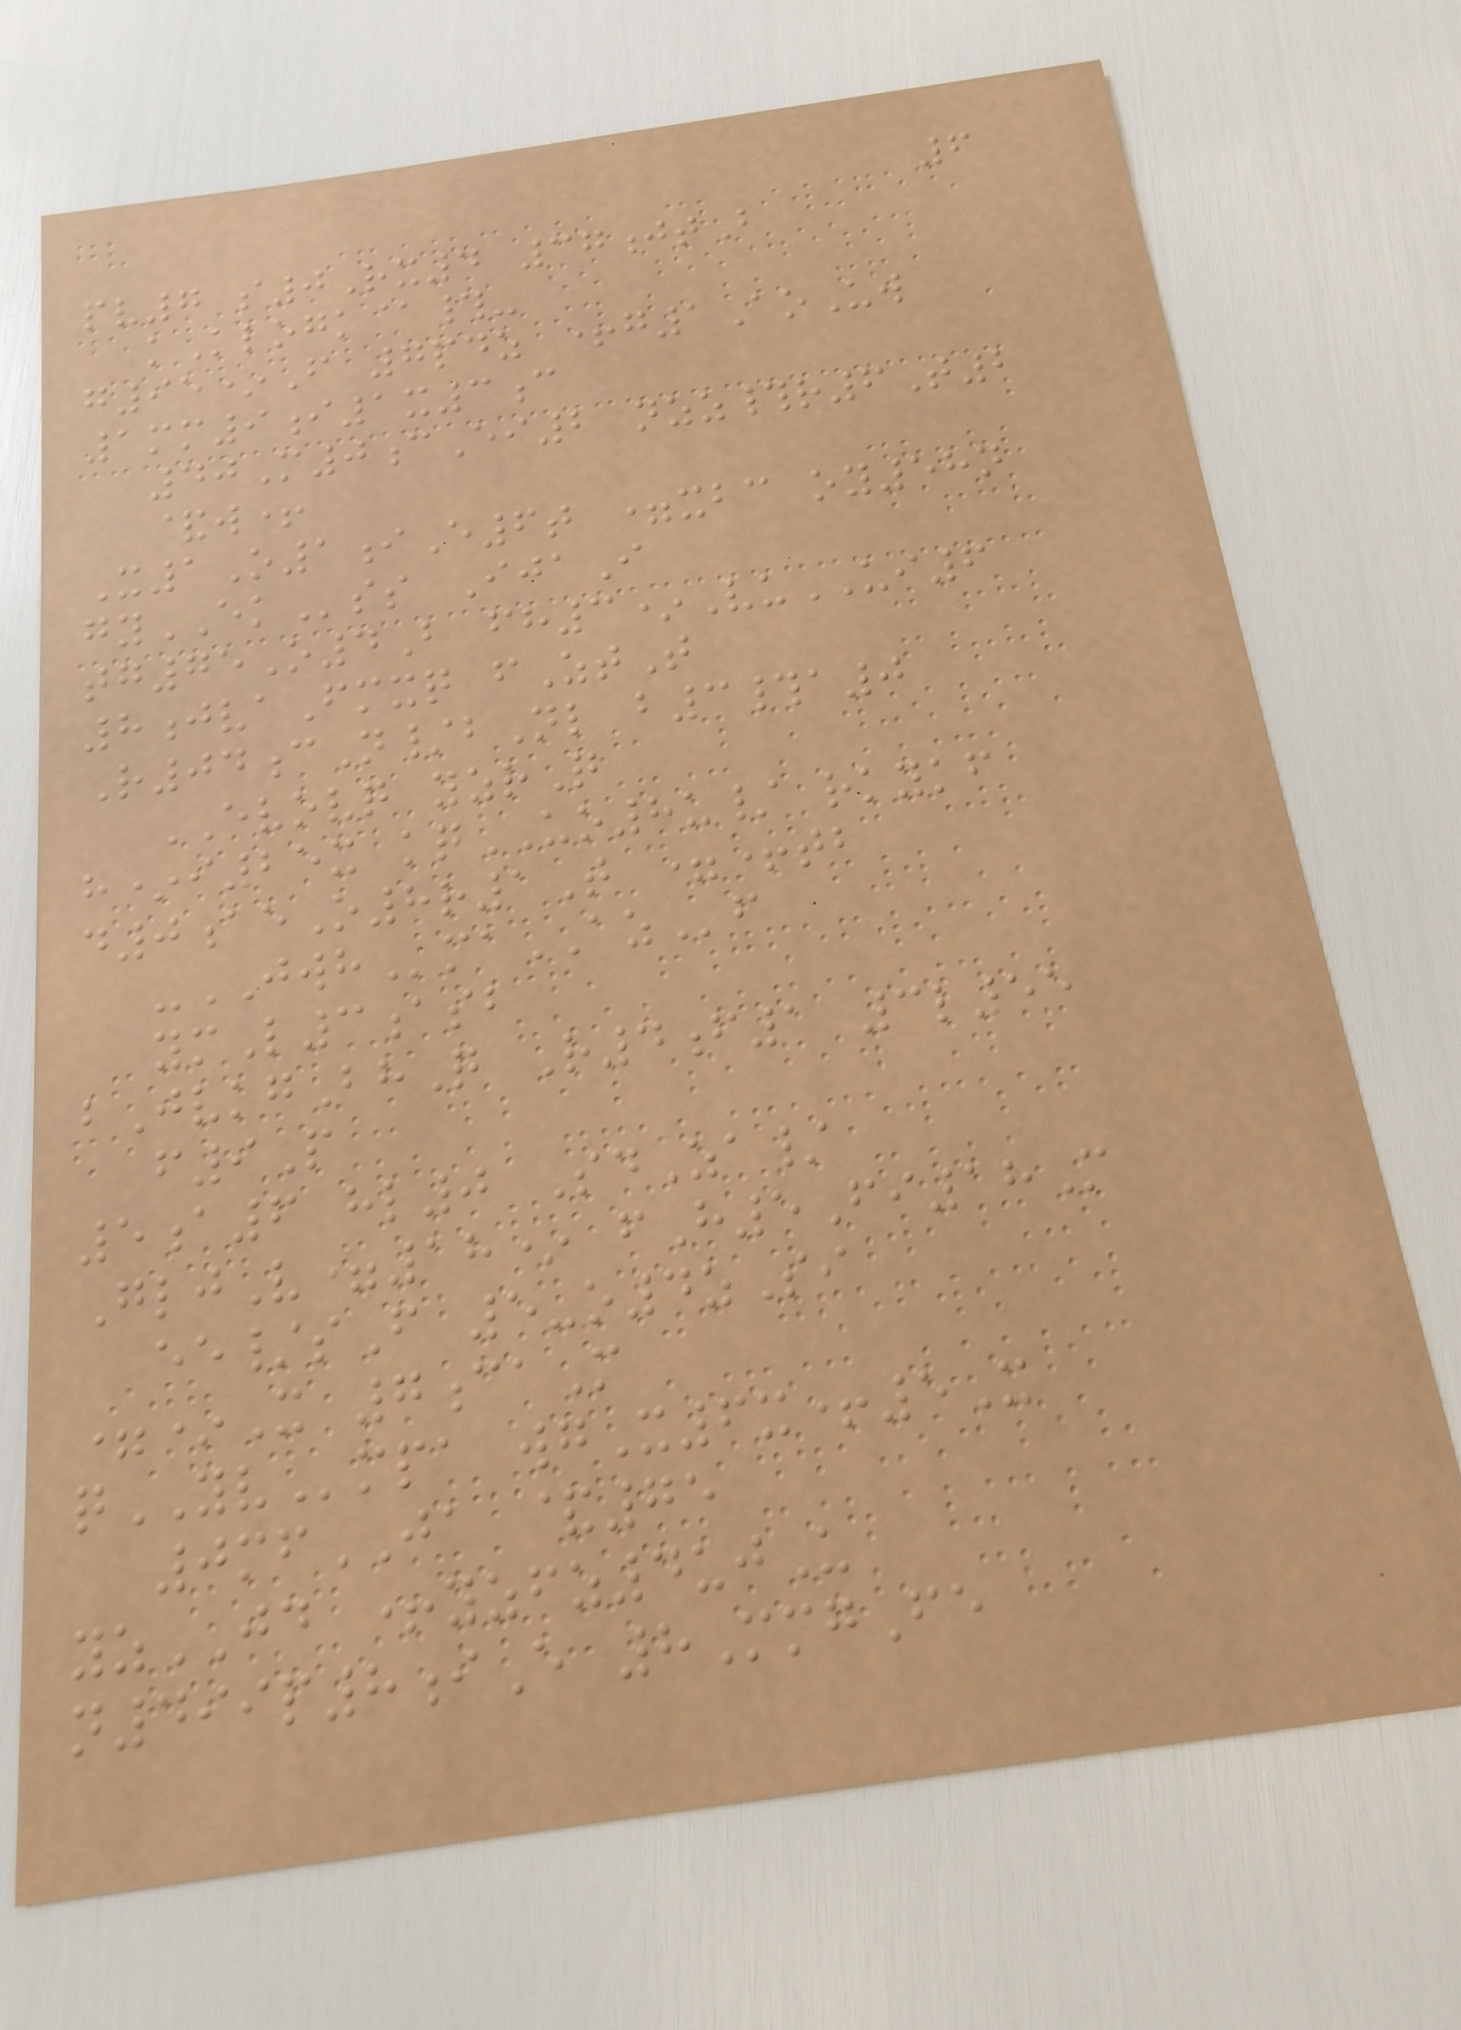6
pv7 s0Rx4 37jtB
kKlogk@#-
g95*F 7pdz +g1AoUw
1mm9i1x3c
40M0cEi2 nzz#r6T2
&w+
X1O1iE6t =xbc oy58n
gyEKss IjaI
tg75O4B fh3*VuUI6
8jvaFmxq fZtT
R04cN/bNl b3#a0
EVOVQ yzrQ
h*i25x kqUO8u/ rkykf
d0aeO8r1T =+tb
-JWHmaAZf
ymL3asb
bJvkgBhQ R4f1 3l55
f9P
5a6 hl0 SdZa/
GljV=18* fH5Fi18M
ee/sF 5-o4zSi
=*X 7caM
qYVmpa wgX6x+5X
0mfJA &75
yzJD +yzfz4ujU
n499p8iE 8MmgFe
